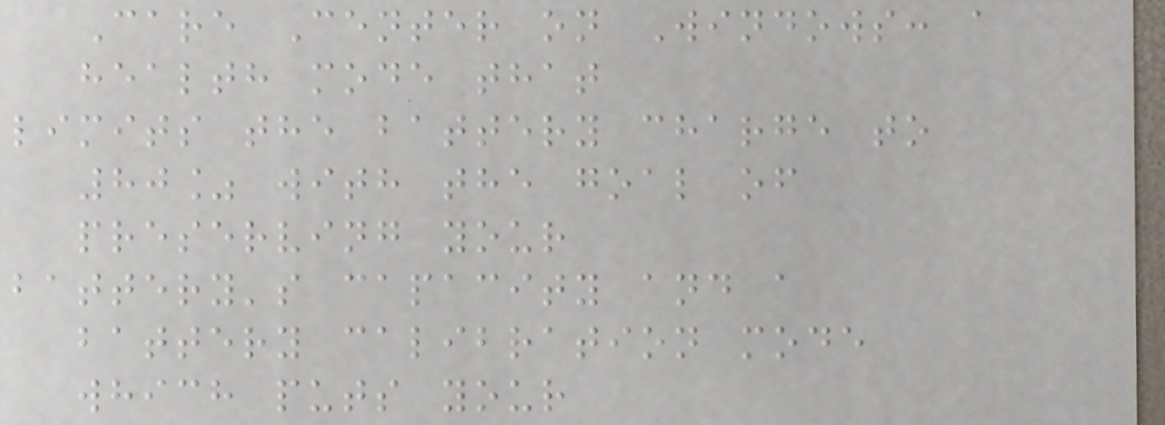Care Center on Windows: a
health mode that
limits the battery charge to
80% with the goal of
preserving your
battery's capacity and a
battery calibration mode
which puts your
